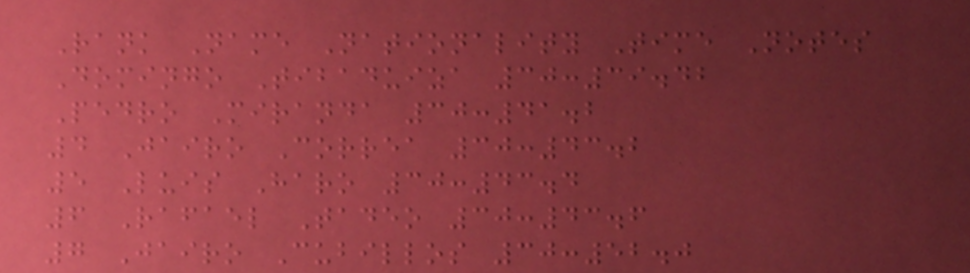Rank Name Nationality Time Notes
Domingo Tibaduiza 30:39.42
Pedro Miranda 30:41.2
4 Jairo Correa 30:43.2
5 Luis Haro 30:43.4
6 Rafael Tadeo 30:43.6
7 Jairo Cubillos 30:52.0
